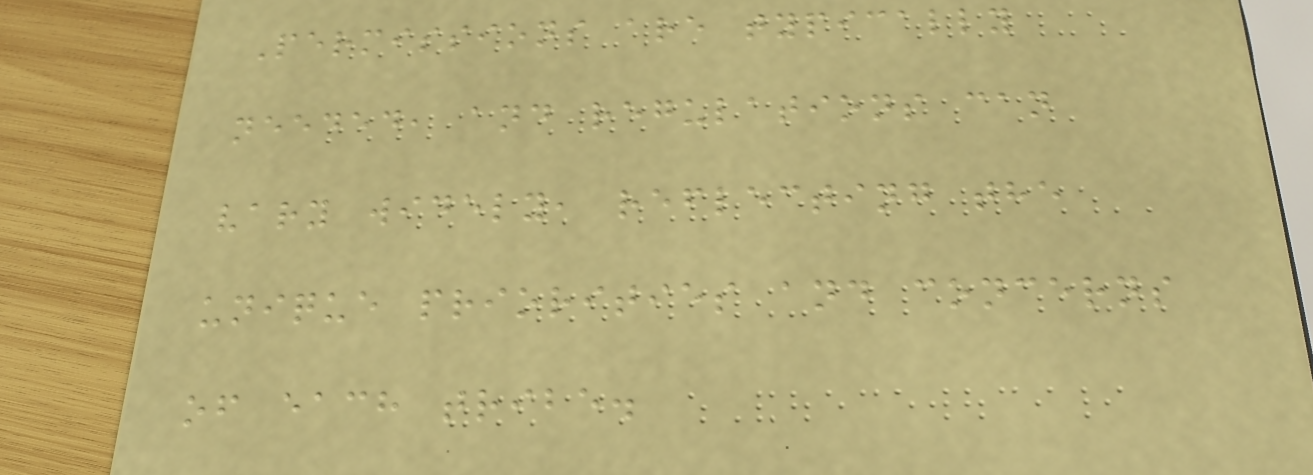Permissions are typically
needed, and regulations can
vary widely, reflecting the
unique priorities and concerns
of each tribe.
